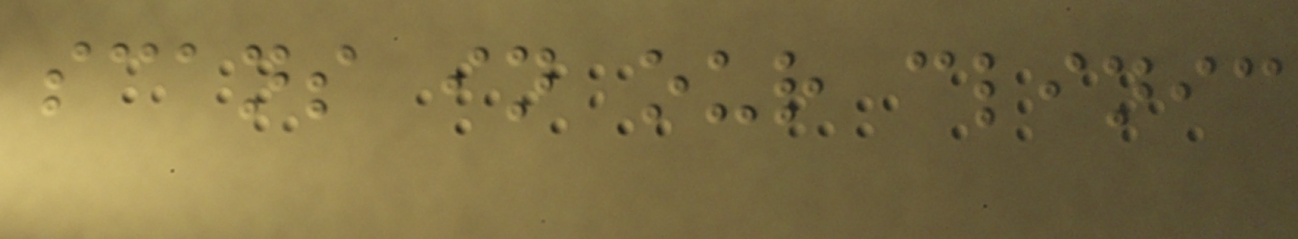scans in our clinic
